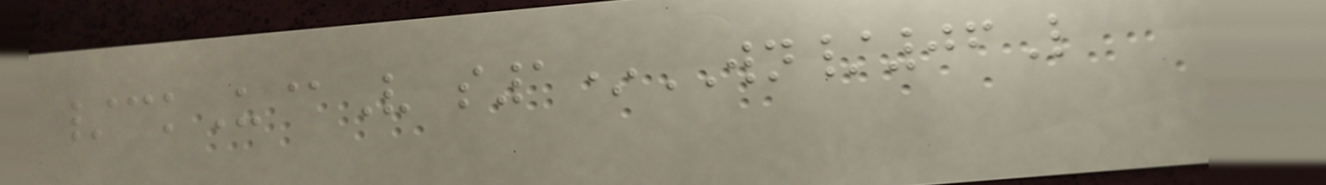/ckU@V s1*WN/06L
